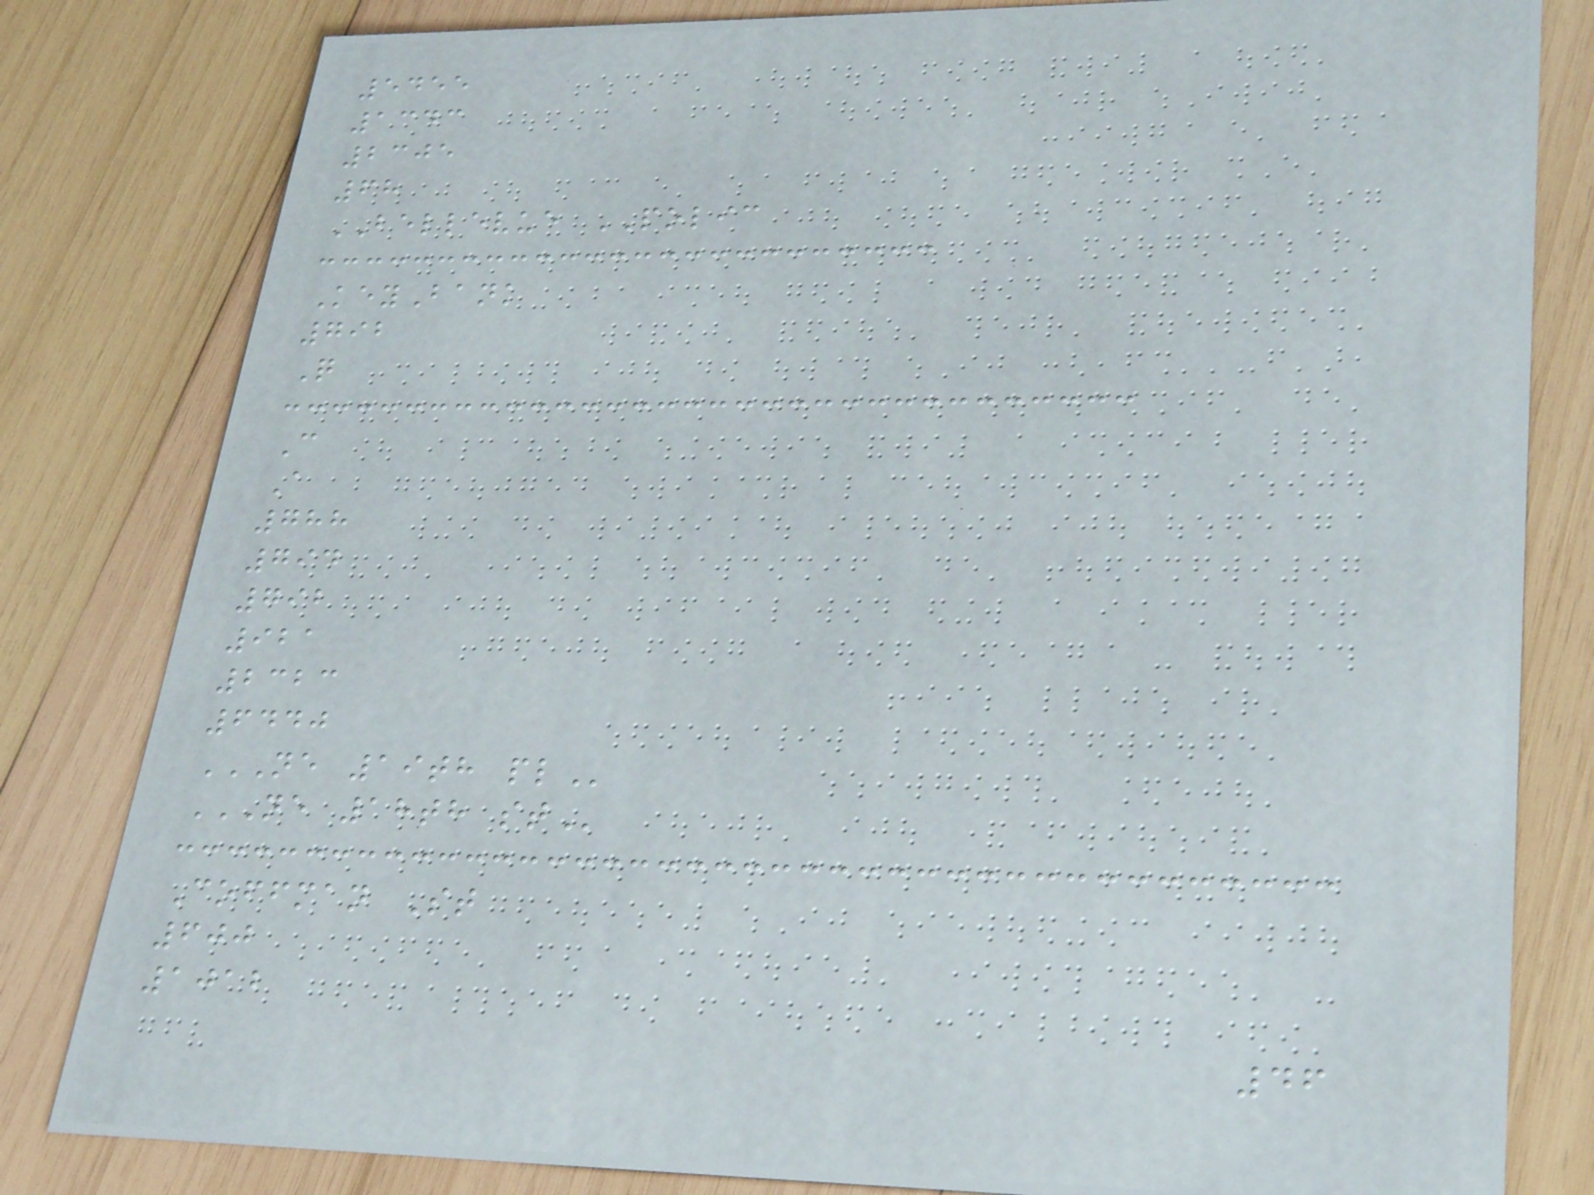5455
1343
2305
68
BELLEVUE POLIC
KeyBank
792
Q
C
A
788
794
792
921
2323
6440
NE 19TH PL
NE 18TH ST
Coffman St
600
1012
46
